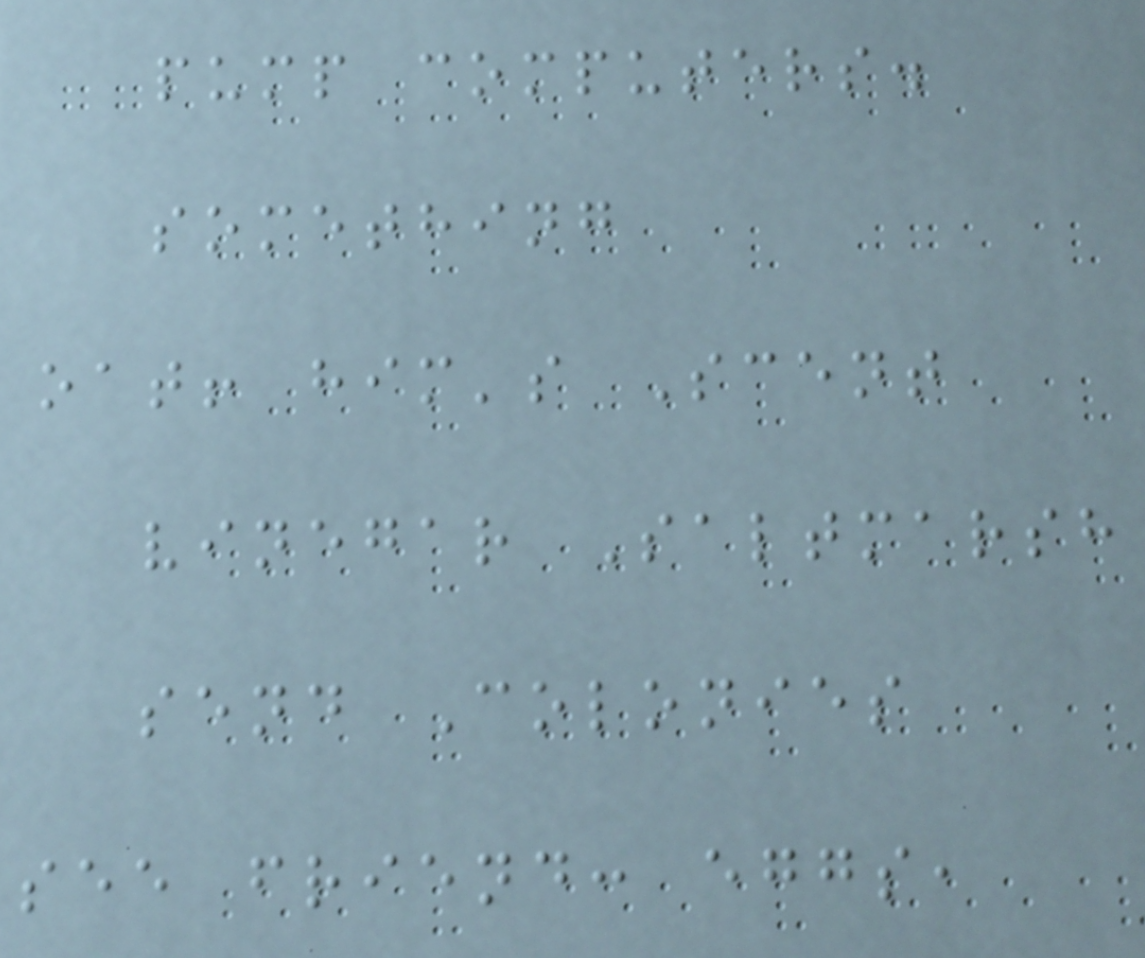pump computers.
something
oat! him's Scent
vinegar Saltmarsh
send Colonies
see friend: eggs,
